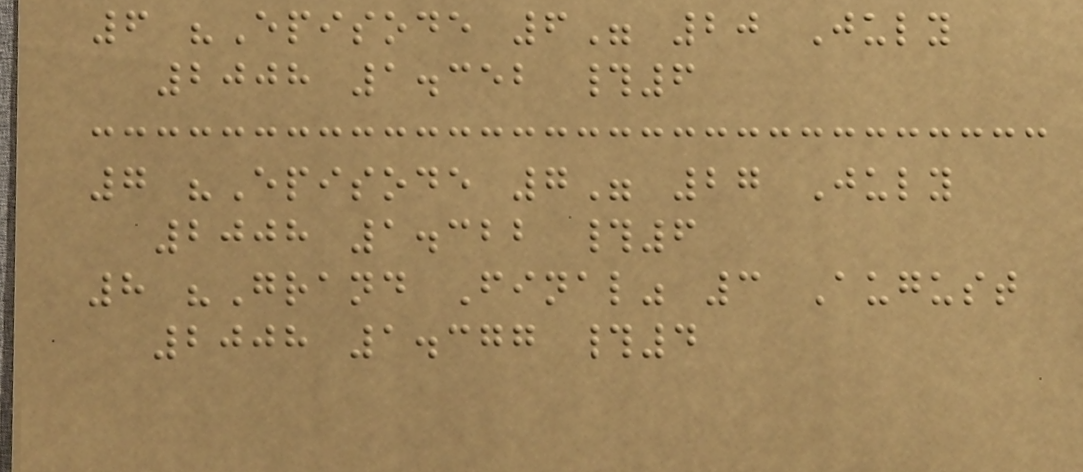6 "Episode 6" 20 July
2008 1.352 #6
7 "Episode 7" 27 July
2008 1.322 #6
8 "Grand Final" 3 August
2008 1.377 #4
